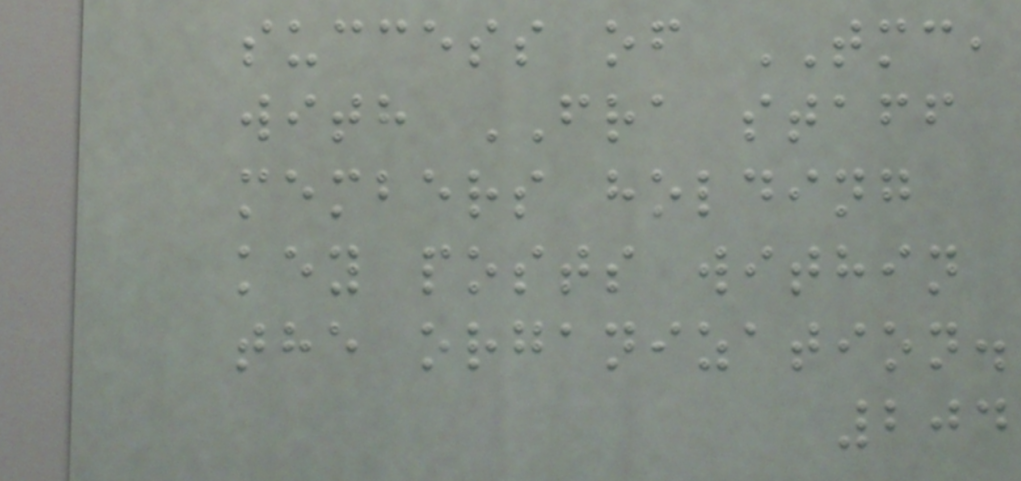success of TMC,
with FRA staff
members holding
key posts within
the organization.
204
